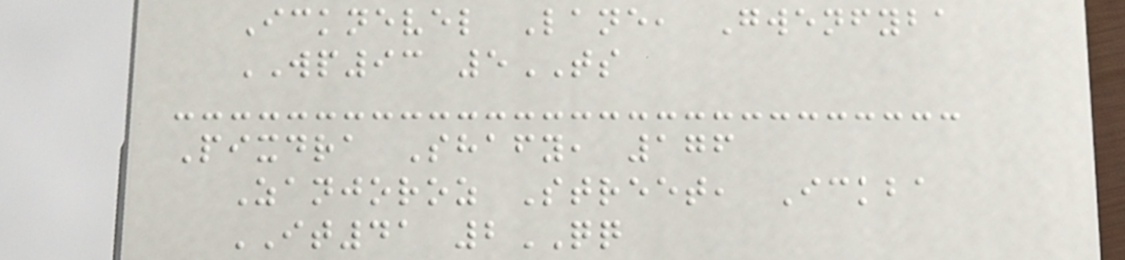Icknevel Lane, Gwenfyba
WP93 5TS
Pixdra Shafy, 176
Zanjoroz Street, Ickba
IT41 2QQ
